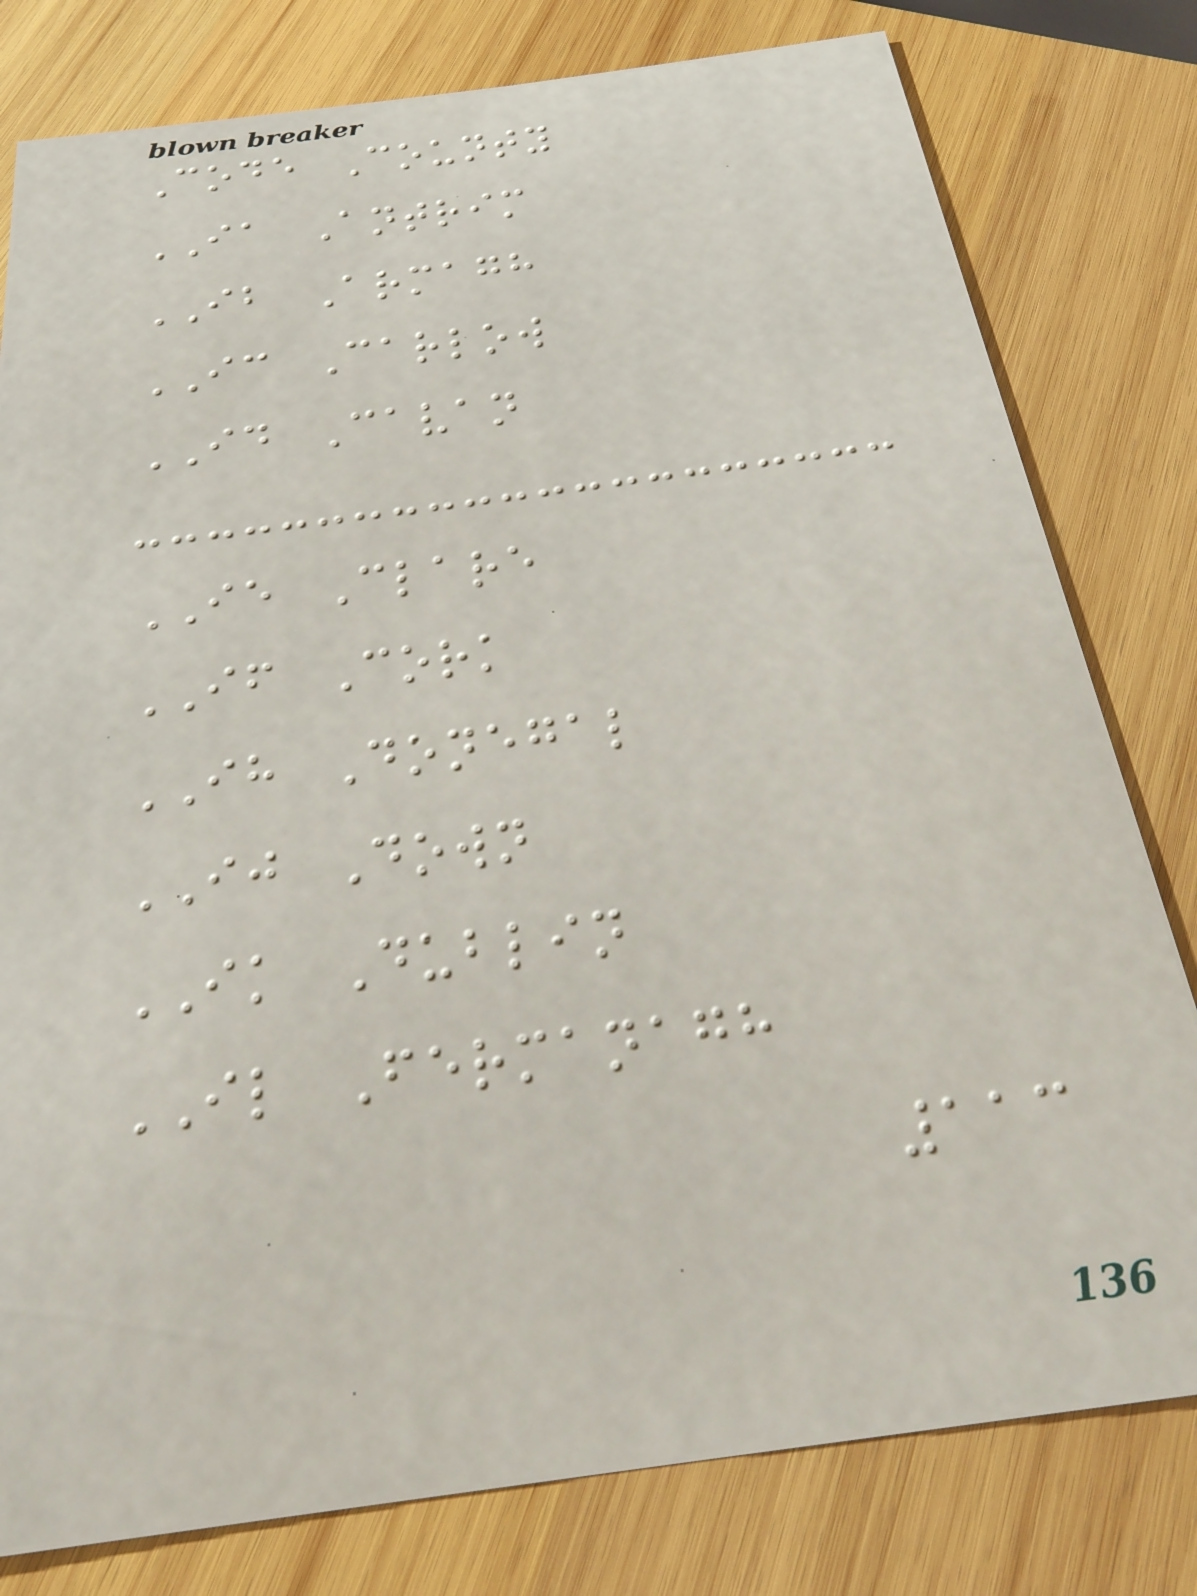Code County
IA Antrim
IB Armagh
IC Carlow
ID Cavan
IE Clare
IF Cork
IH Donegal
IJ Down
IK Dublin
IL Fermanagh
113
